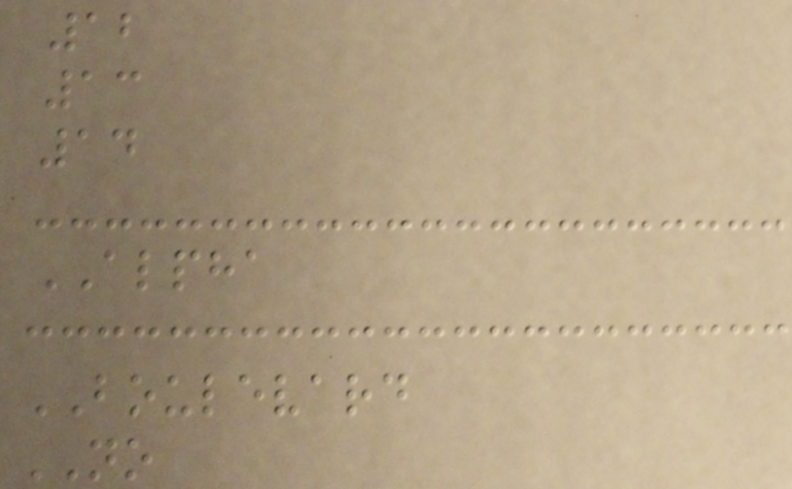12
13
14
ALPHA
BOULEVARD
NO
